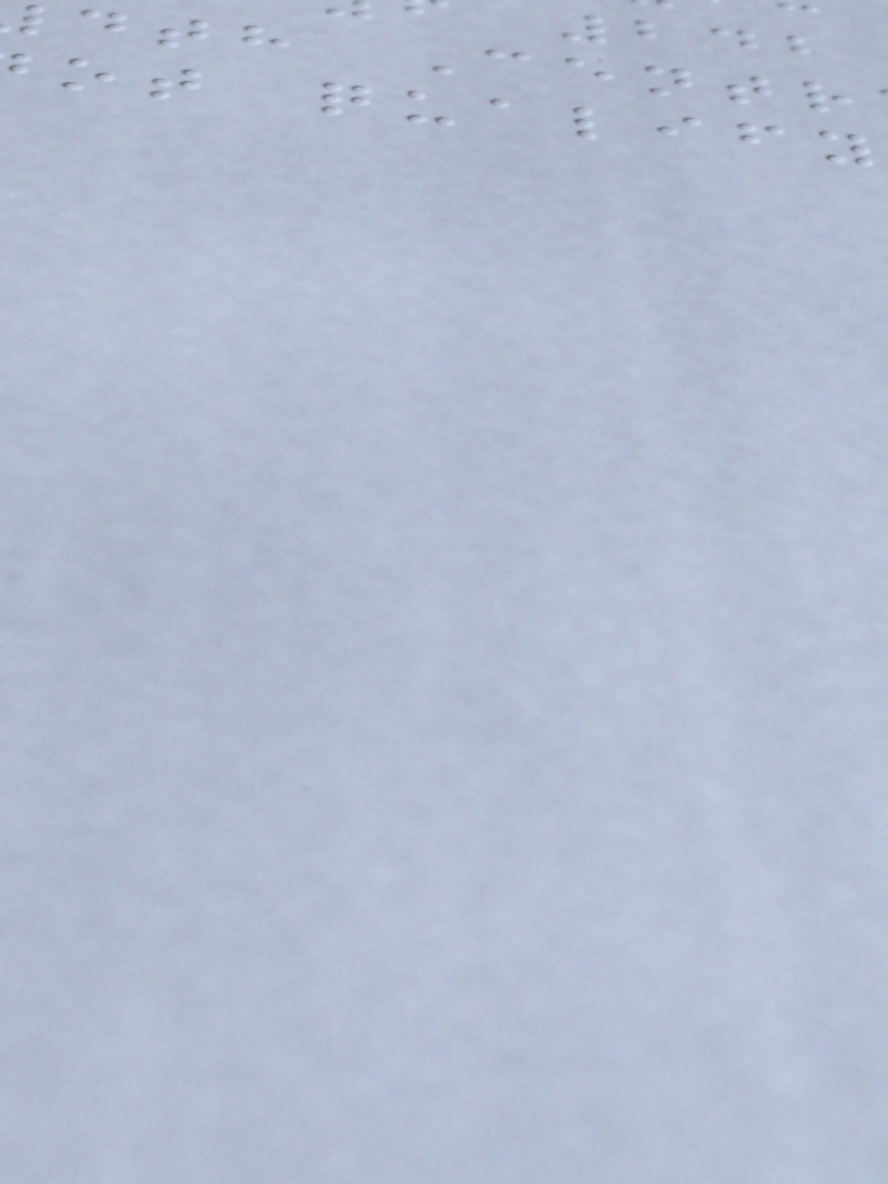dth Centr
ot qualify
